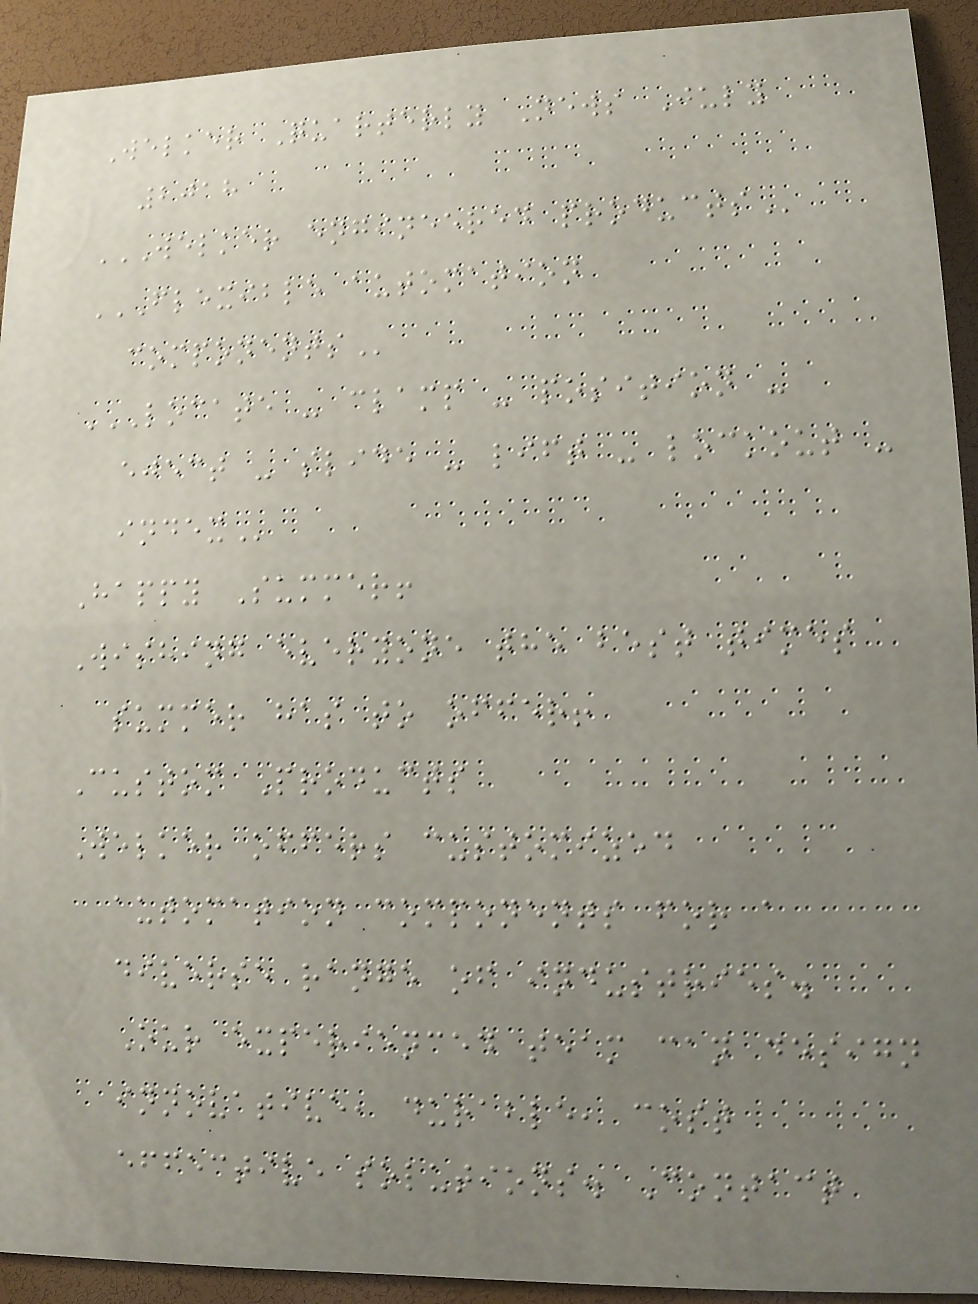Welker Quarterly News July
2018
WELKER ENGINEERED PRODUCTS
FLEXIBLE AUTOMATION
COMPONENTS
LOCATE - CLAMP - POSITION -
EJECT - SLIDE - LIFT - LOCKOUT -
INDEX
Happy Summer!
Wishing everyone the best times
summer has to offer!
Custom Products
Welker offers customized
automation components for a
diverse range of industries.
Our experienced team can design
innovative, durable, cost
effective solutions. Contact
